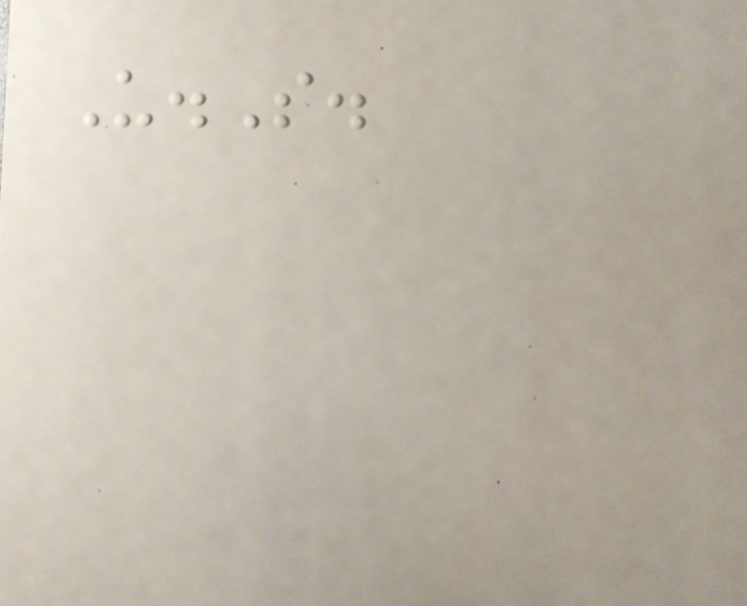U.S.
